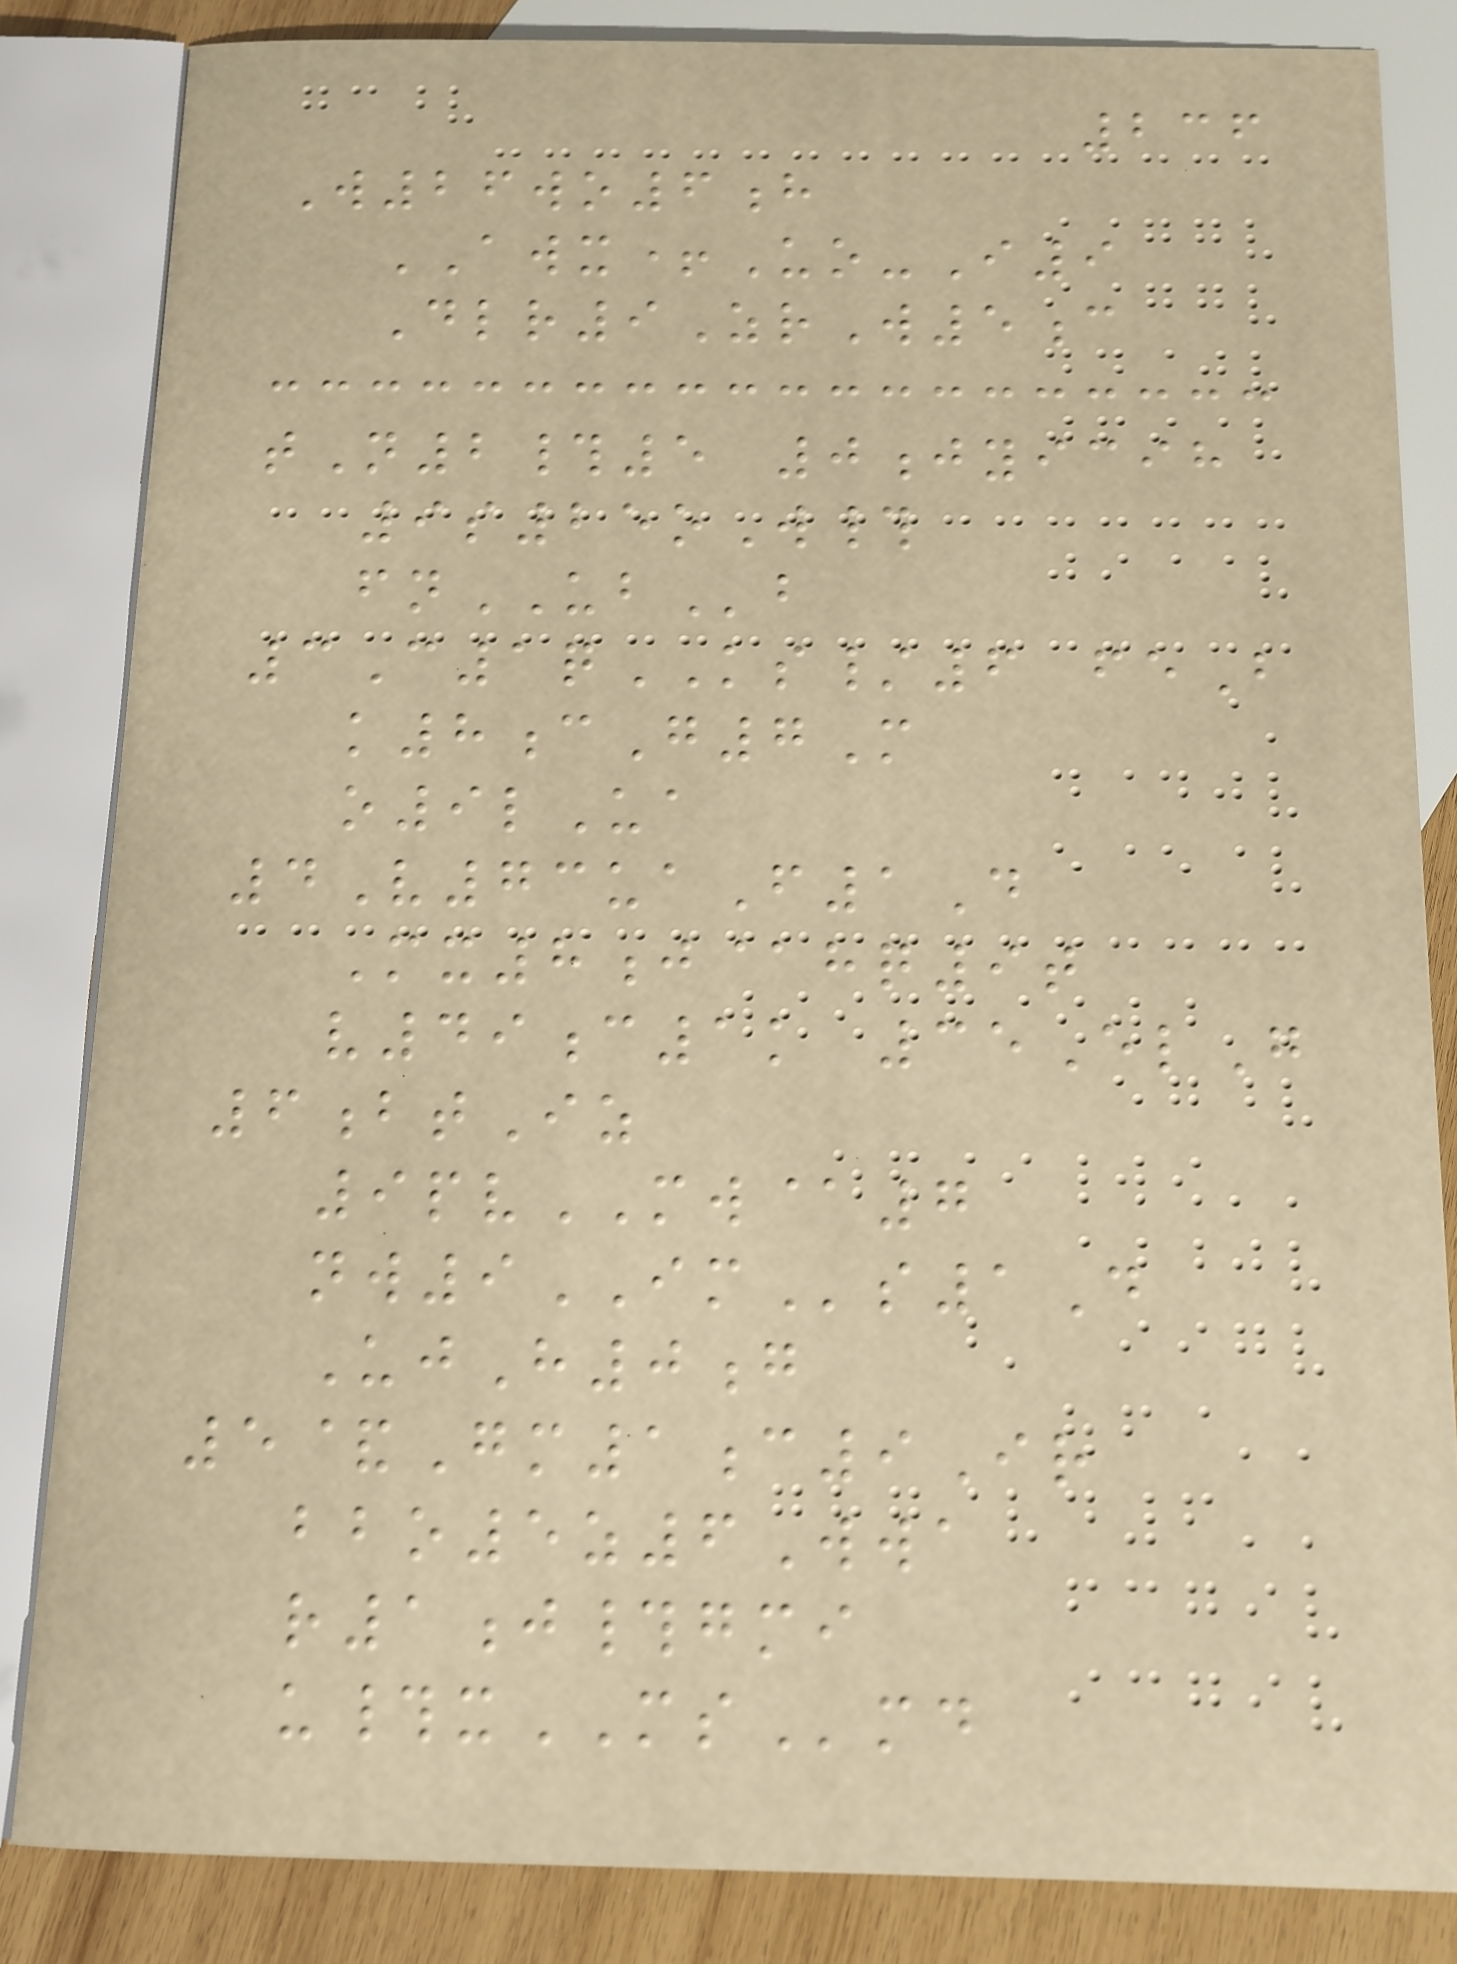236
W26wo6h
AWX+Uo-I9
Dlr9ZrW5c
tN2#5 0jyicih
9s25oW#
fnUBb
3C1qKS/6 feB
k8cG7M
o9lUa
4V73uaF1D
Mx8j@hq9t
v49c1k 35ElG
6btIz
9pvMW@7
nw9IMs1D
UjH0g
5&Gm1c9Ir
bbo5z6Wwa
r1j#gmi
u#xMSmd
